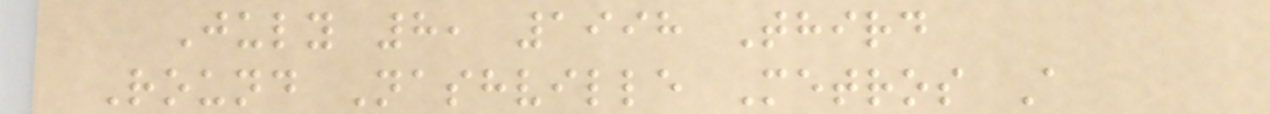July 8, 1998 Third
Round Nashville Metros A
